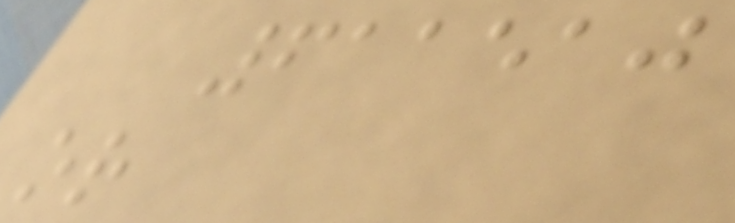611510
or
